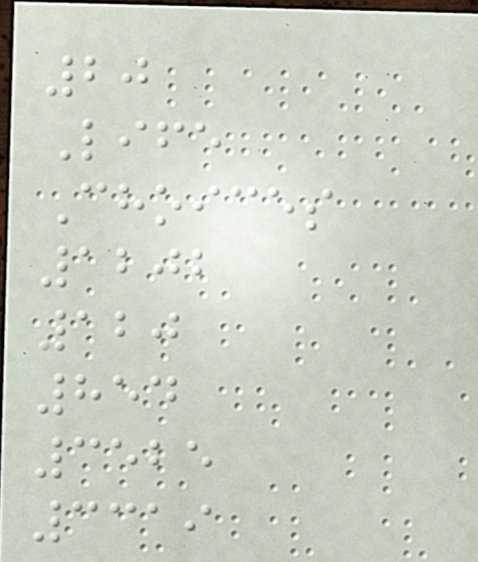20
Life
Choices
1202
120
854
3525
3319
